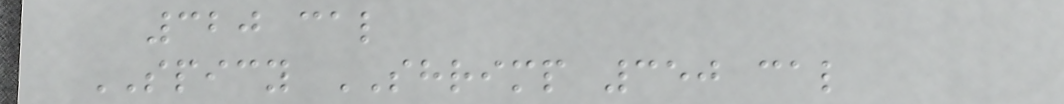320 cal
SPICY SHRIMP 350 cal
